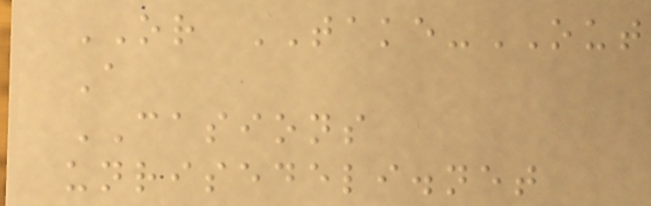OR TAKE-OUT
A
CASIONS
unrisedeli.net
